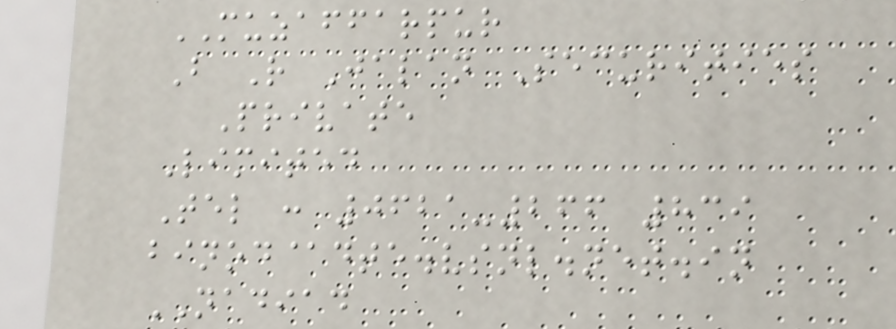MUZAFFARPUR
B R Jalan Securities
Private
Limited
Tel : 0621-266 839
binod@dte.vsnl.net.in
NADIAD
